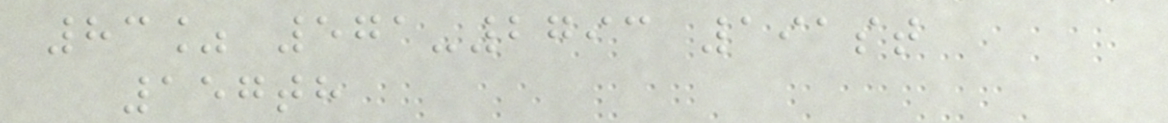83% 571-2793 191st
157th
